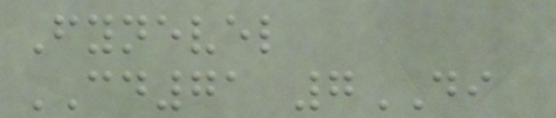Fynevel
CD71 7DI
